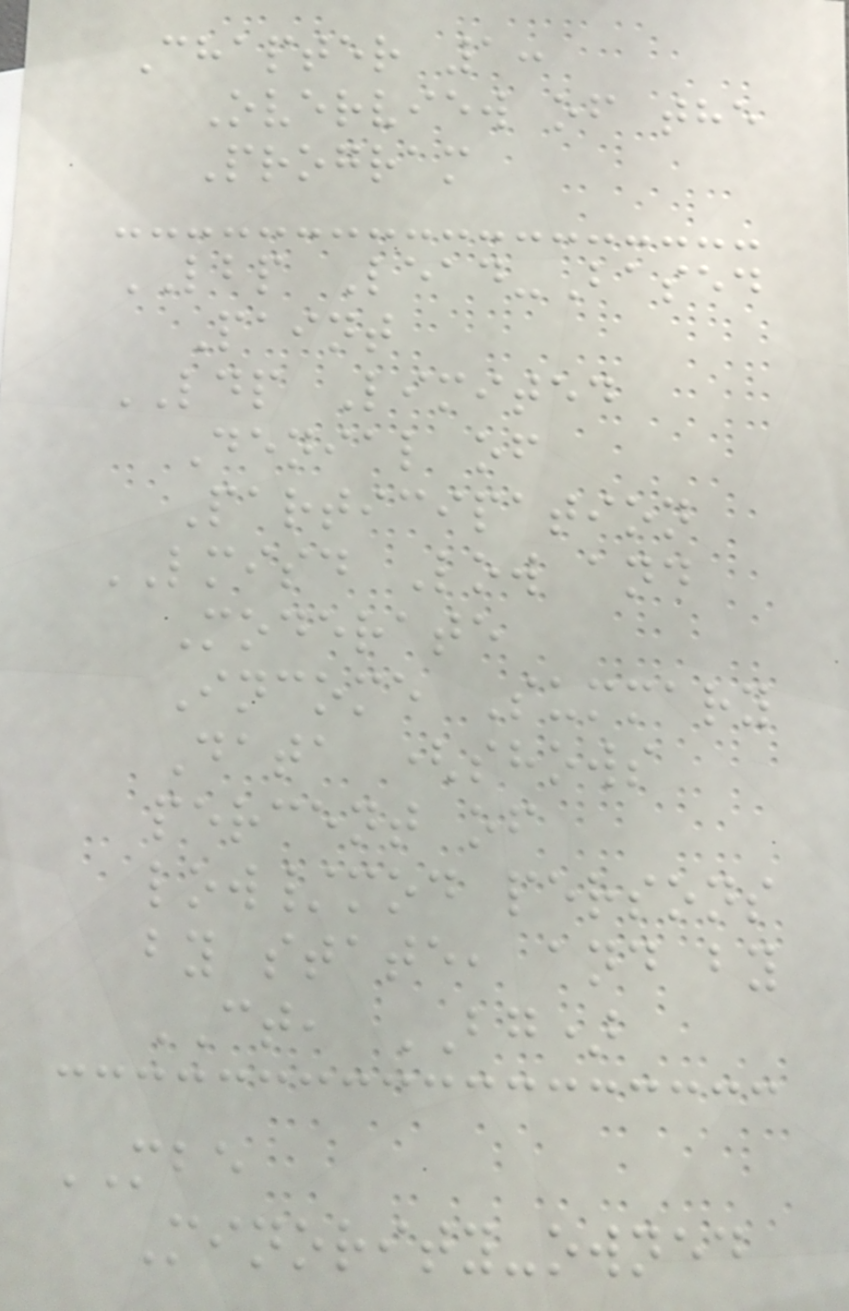Chapter 1:
Overview of the
Program
LBP Lead-Based
Paint
LDP Limited
Denial of
Participation
LMISD Low and
Moderate
Income Summary
Data (shows
percent of
low/mod persons
by state, and by
CT, BG)
MBE
Minority-owned
